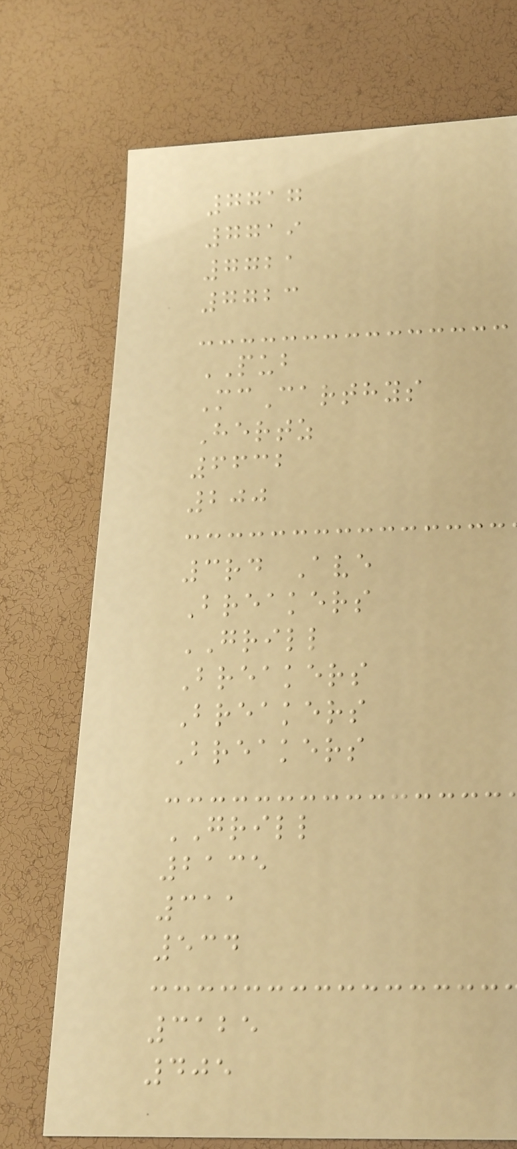7717
7719
7721
7723
PUB
McCarthys
Hertz
6632
200
3rd Ave
Breakers
GRILL
Breakers
Breakers
Breakers
GRILL
2135
311
534
3125
405
